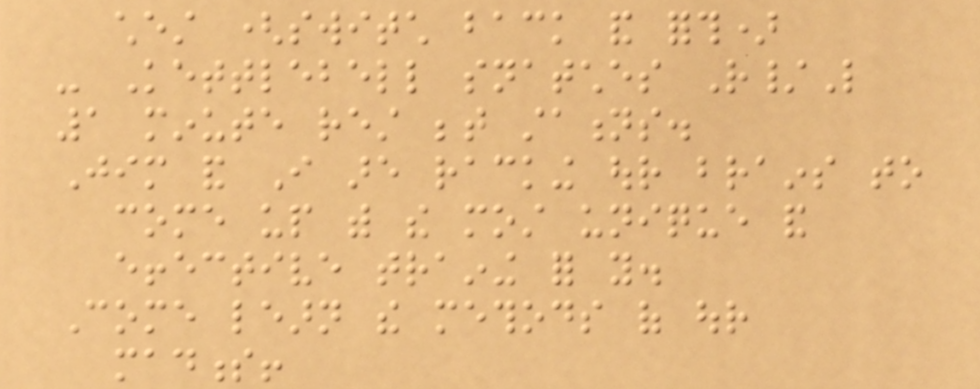chest (switch back and forth)
- Kettlebell snatches R/L
1 minute rest between stations.
Jim and I are racking our brains to
come up with the most unique and
effective training for you.
Come learn the methods of our
madness!
